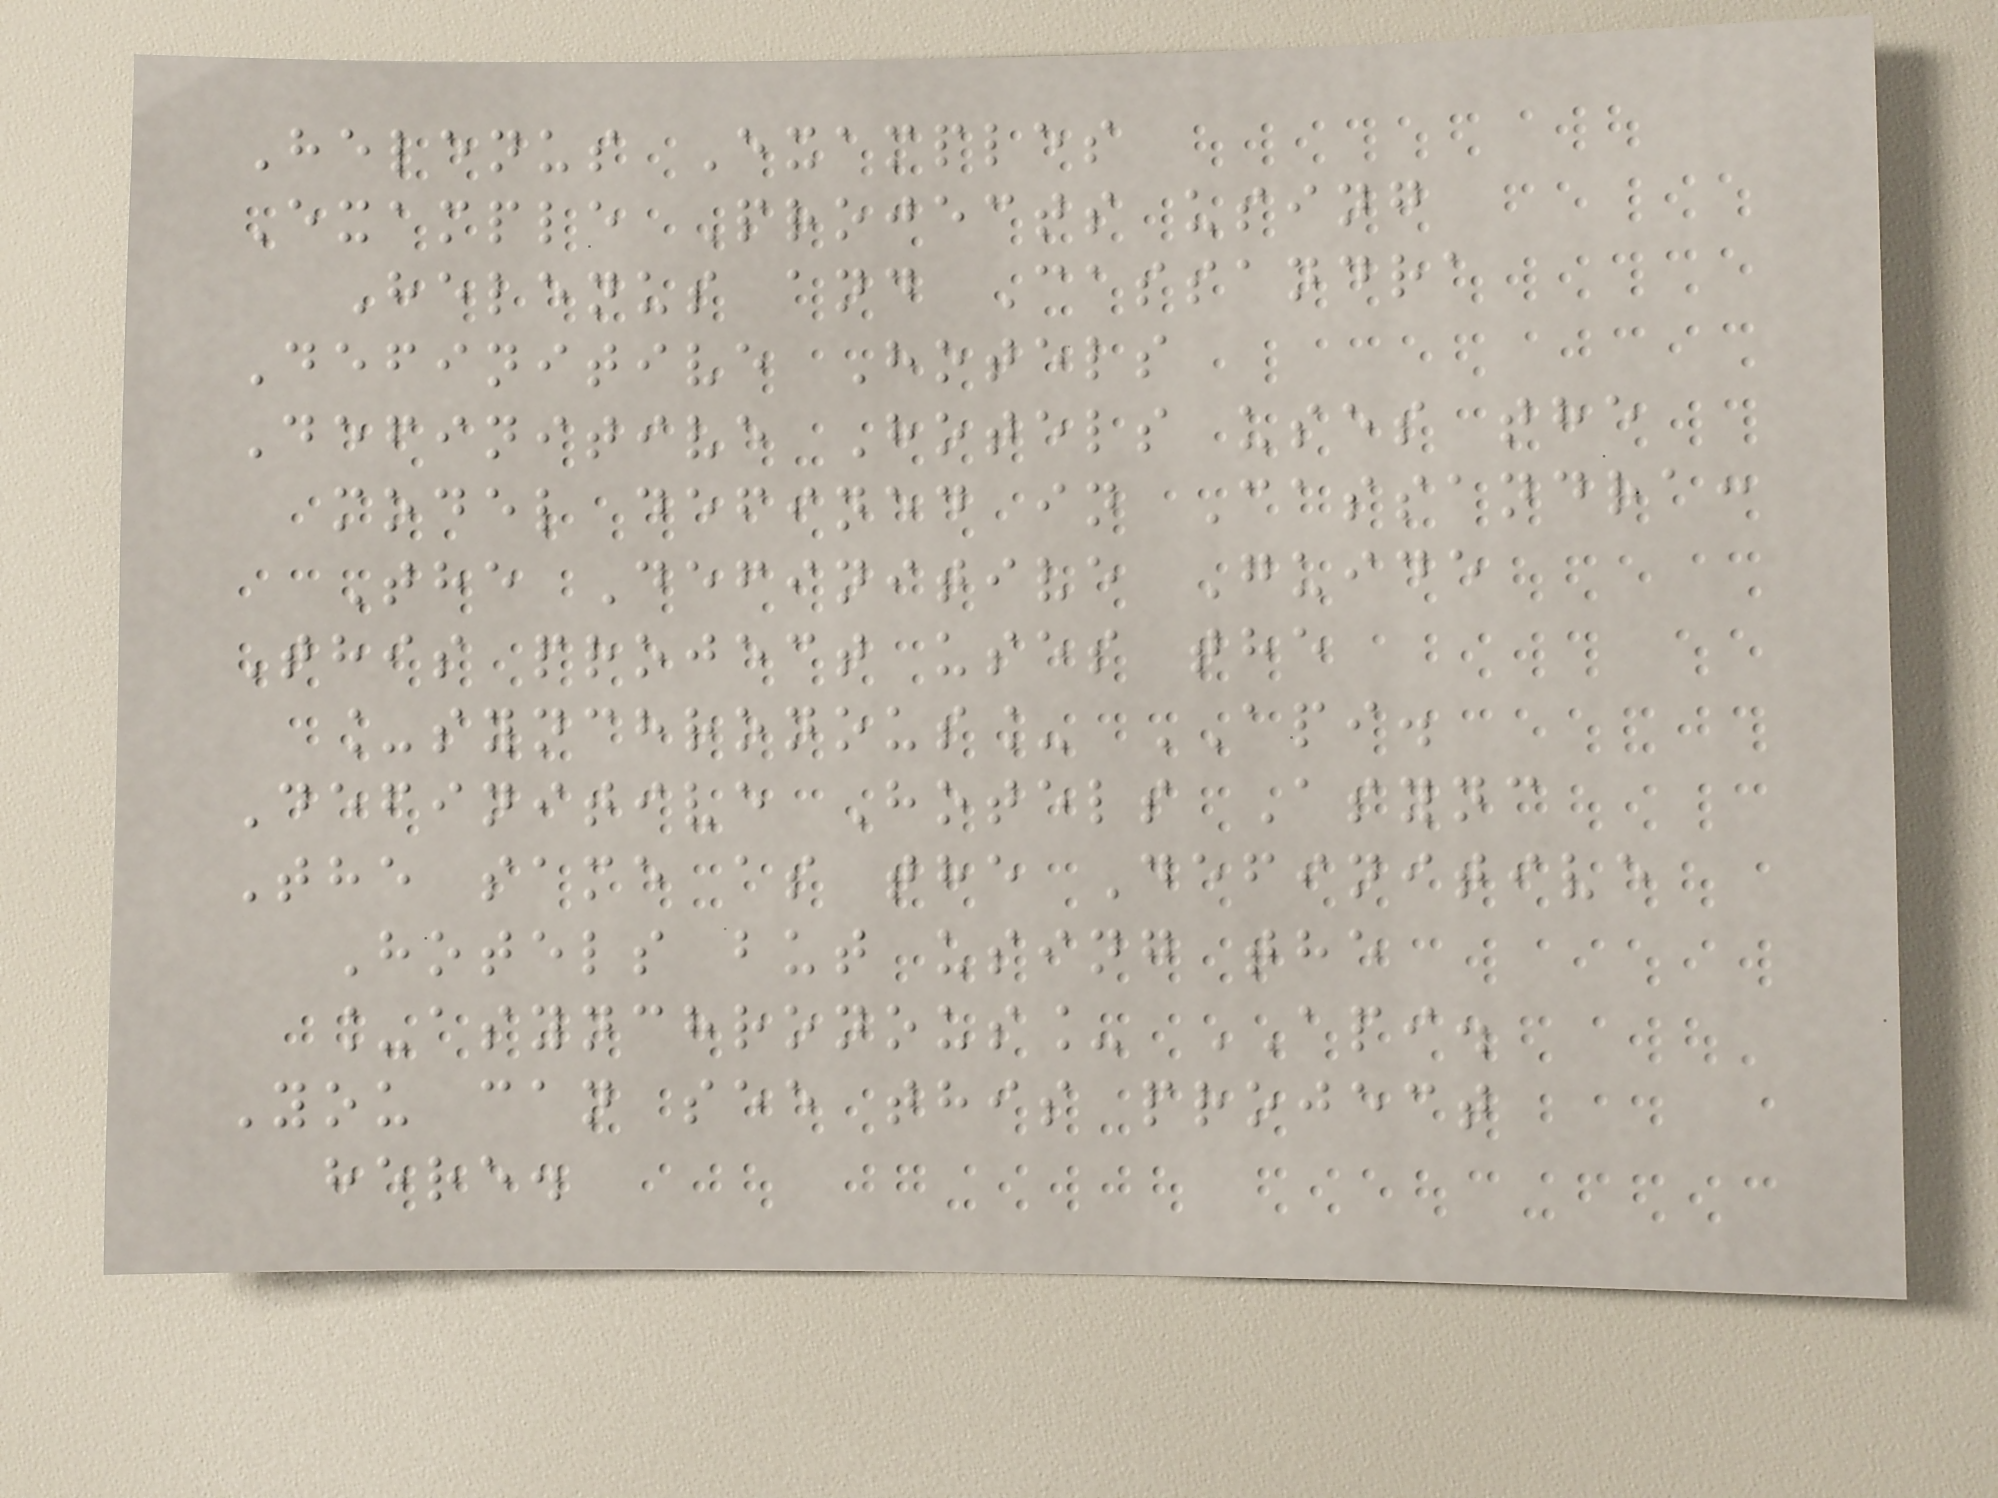Helenus Examples
Example Projects using
Helenus and Cassandra
Definitive Hotels
Definitive Hotels uses the
model defined in Cassandra:
The Definitive Guide
This project uses the
_synchronous_ API.
Definitive Hotels Async
The same as the Definitive
Hotels but using the
_asynchronous_ API.
You can see this project
here.
